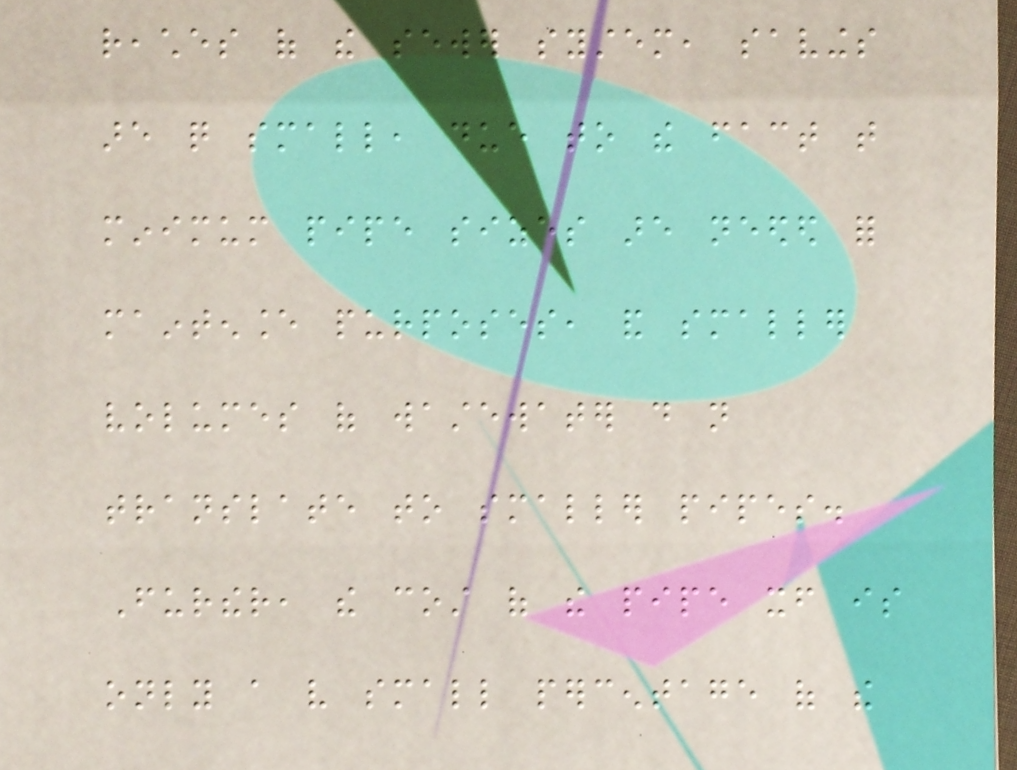reaches of the sewer system, savings
are quite small, due to the fact that
minimum pipe sizes are needed for
maintenance purposes, and smaller
volumes of wastewater do not
translate to smaller pipes.
Further, the cost of the pipe itself is
only a very small percentage of the
